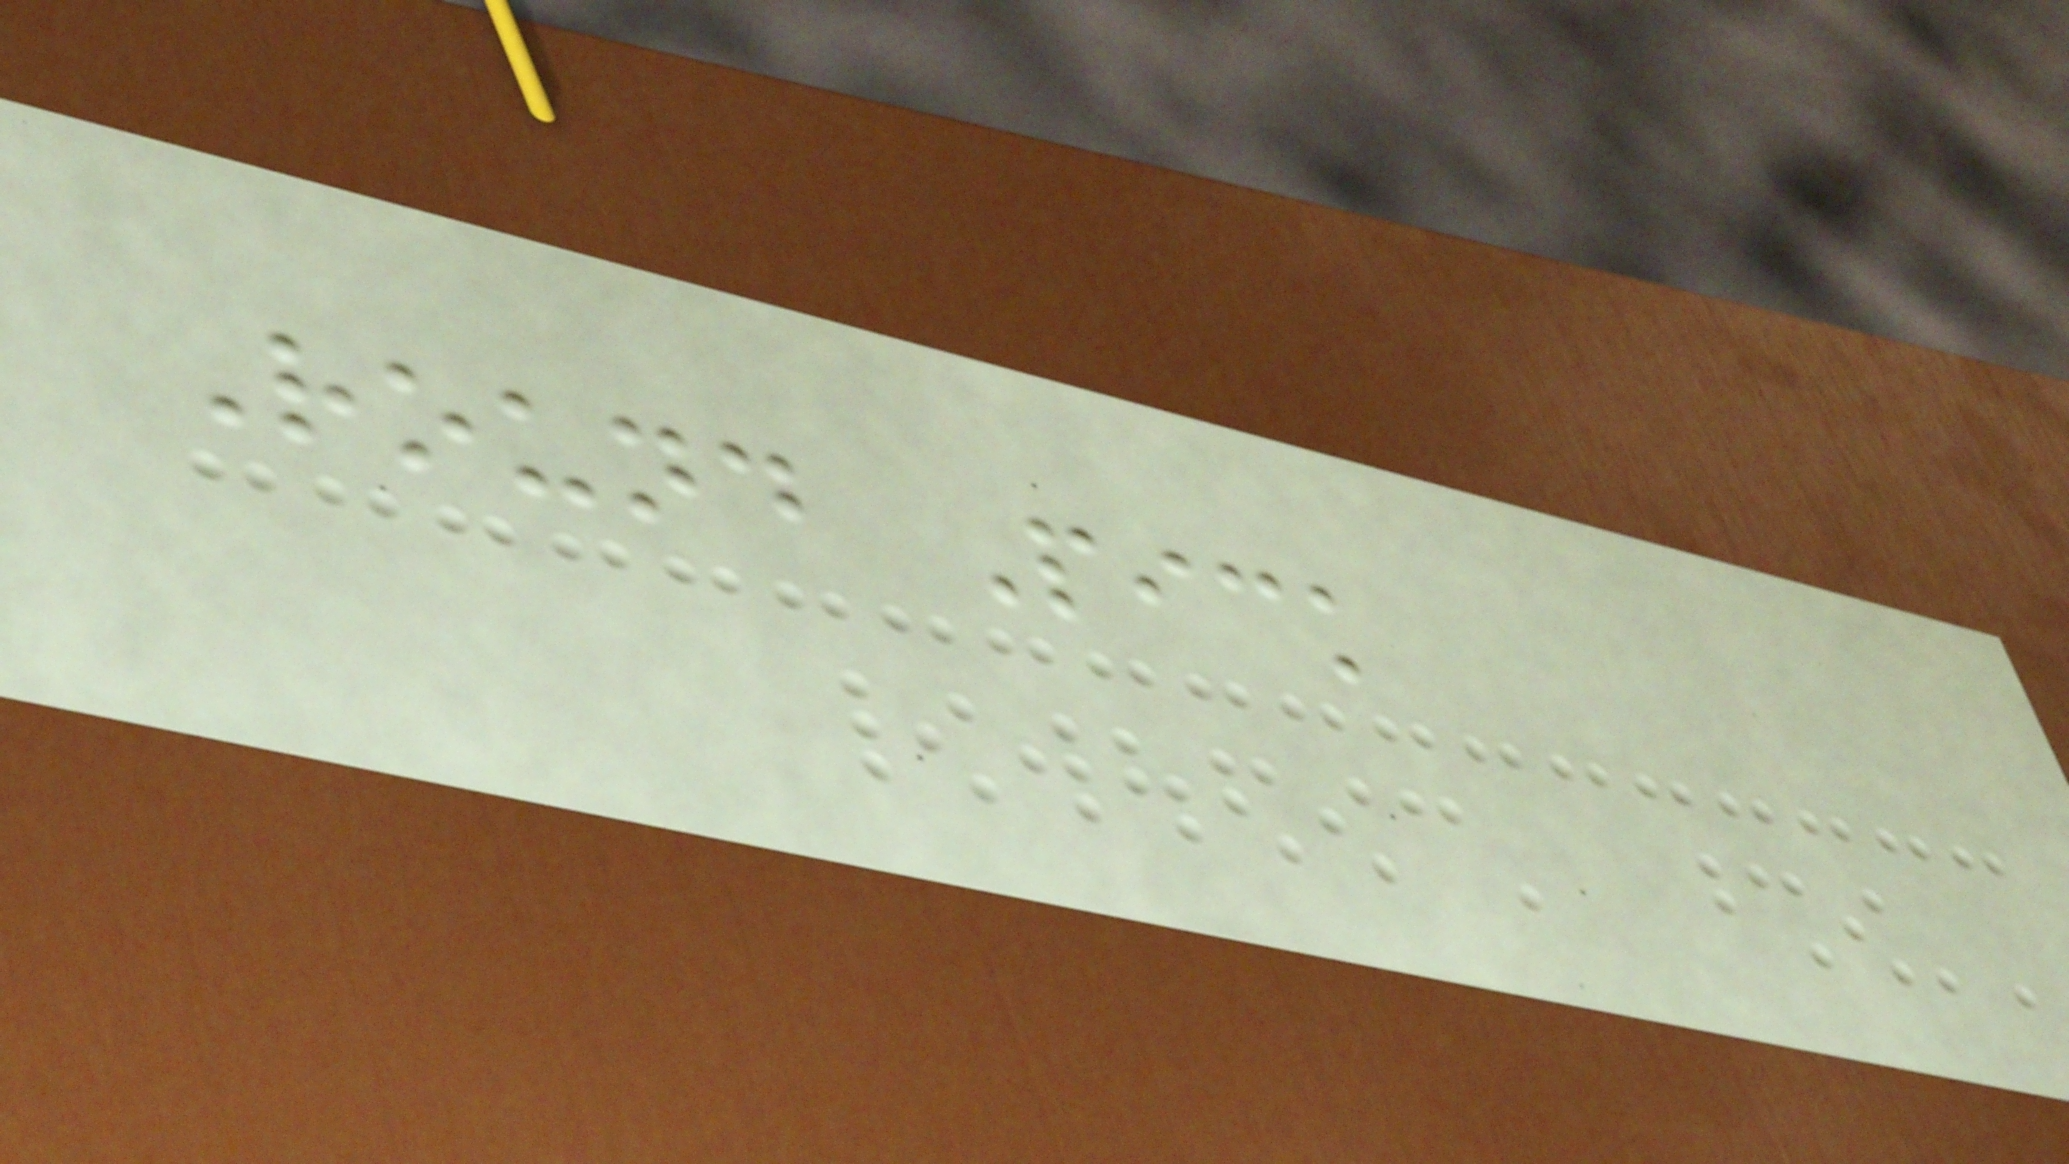Round Pick
